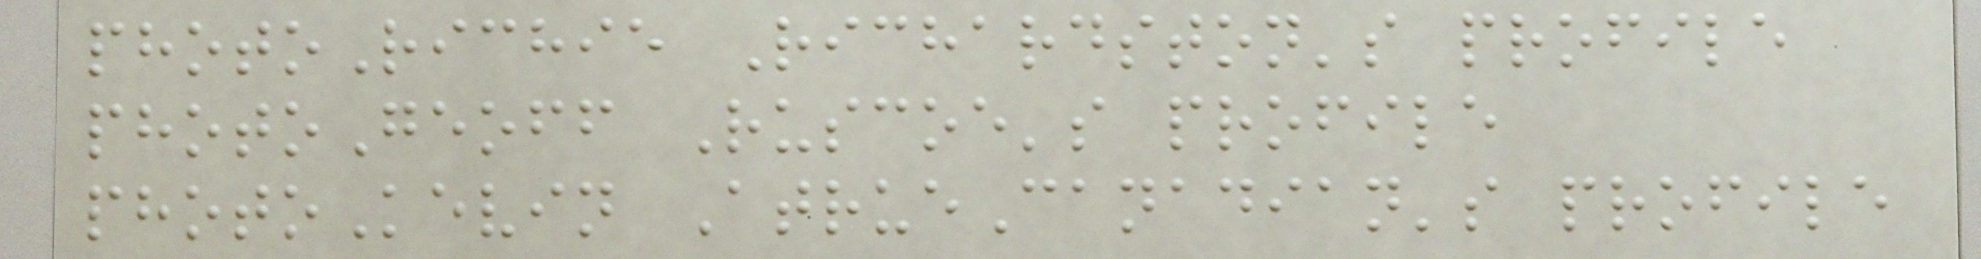photoRichie Richardston's profile
photoGeoff Ruscoe's profile
photoKevin AtrueCanadian's profile
